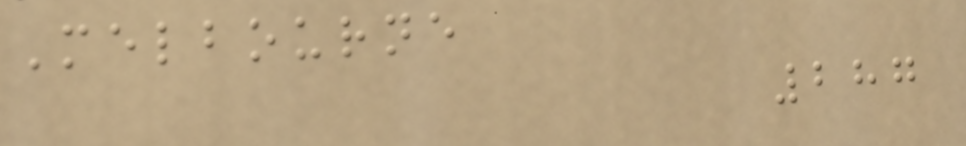Melbourne
287
